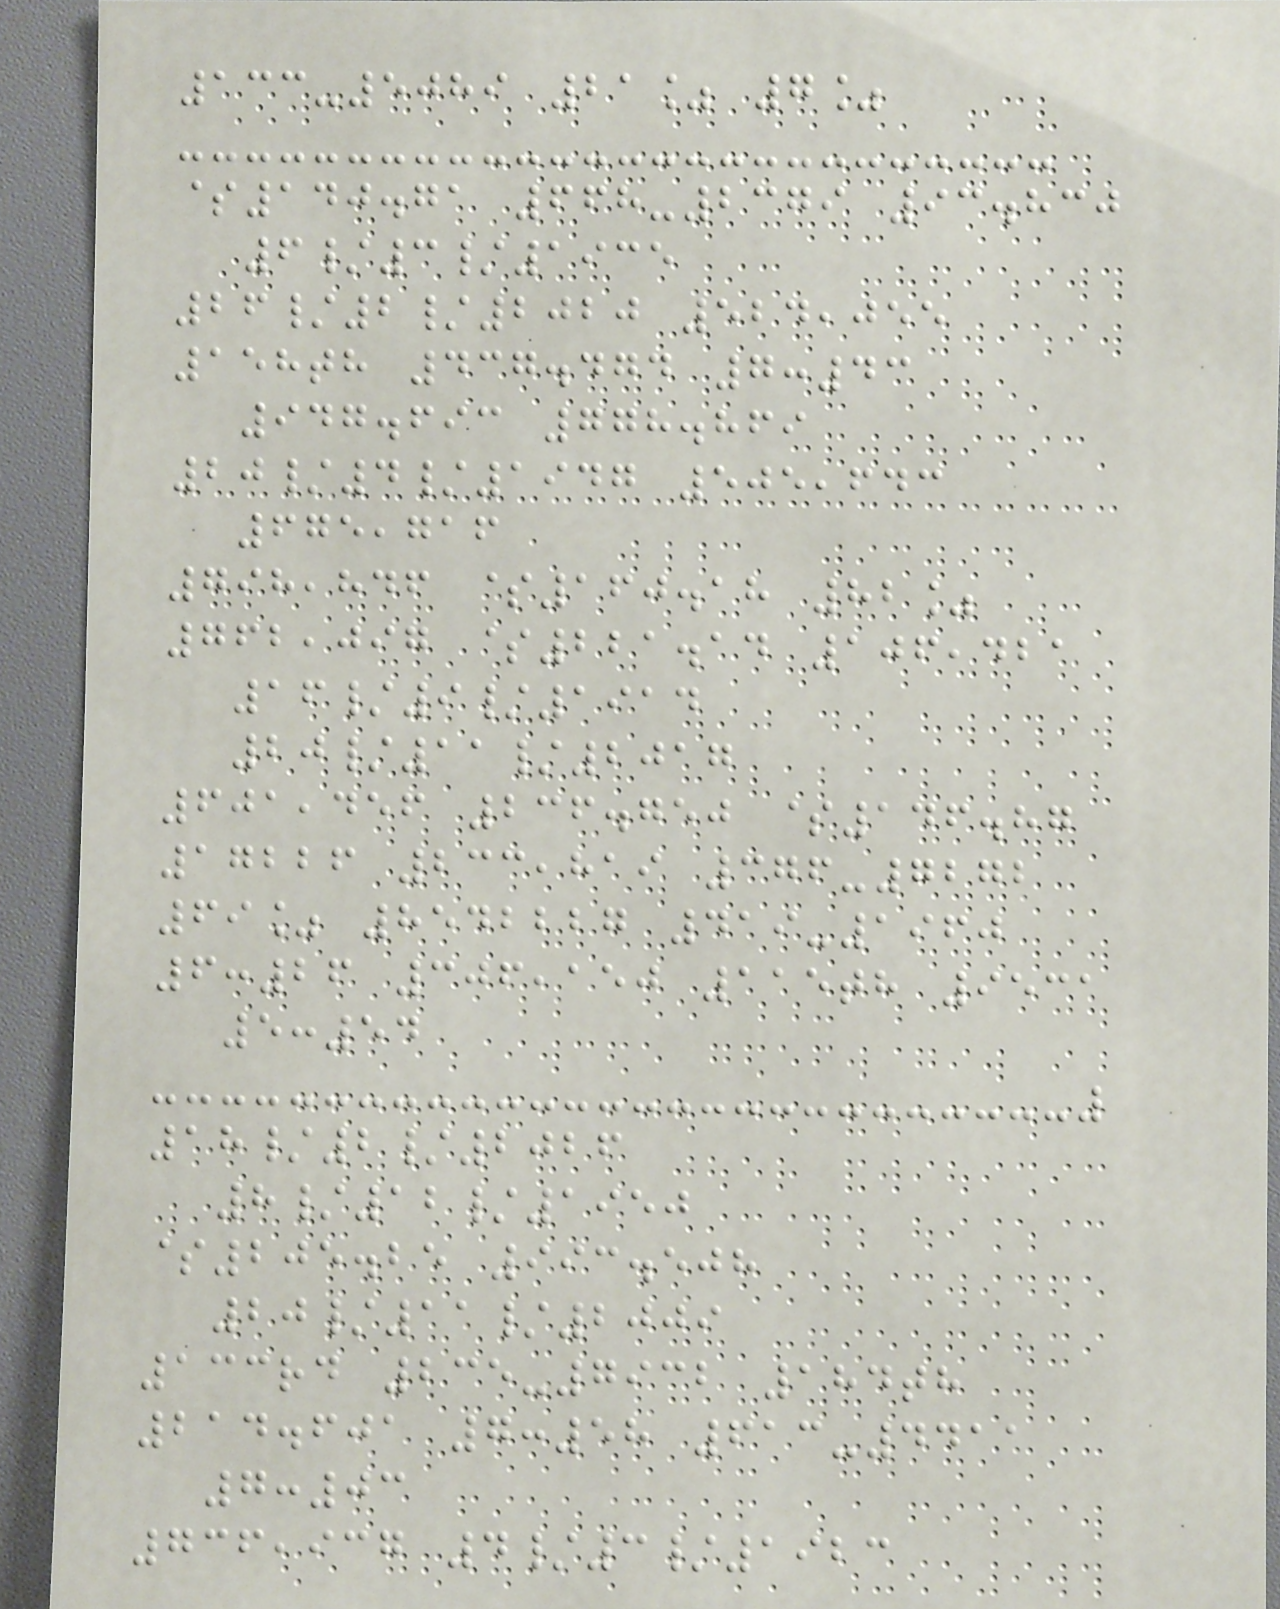133-5089 21% 7%
$140.71 668-2379 93.830
6/3/1935
26/2/2020 524,055
158th 437.474 7:43
947.693 778.869
20/4/1947 505,643
675,716
798,846 $160.18 82%
762,097 $221.14 106,421
16/9/1914
20/11/2017
601,456 236.750 $146.87
17226 233,819 376-7272
69% 8542227 419-1960
6:26 306,150 115th 9531
5:54
18/2/2026
8/12/1950
$205.25 993.508
20/11/2009
133rd 235-7932 184th
214.601 7:58 613-4411
7:03
736,937 4/3/1923
